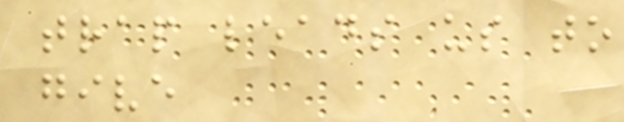trap leads us to
give
